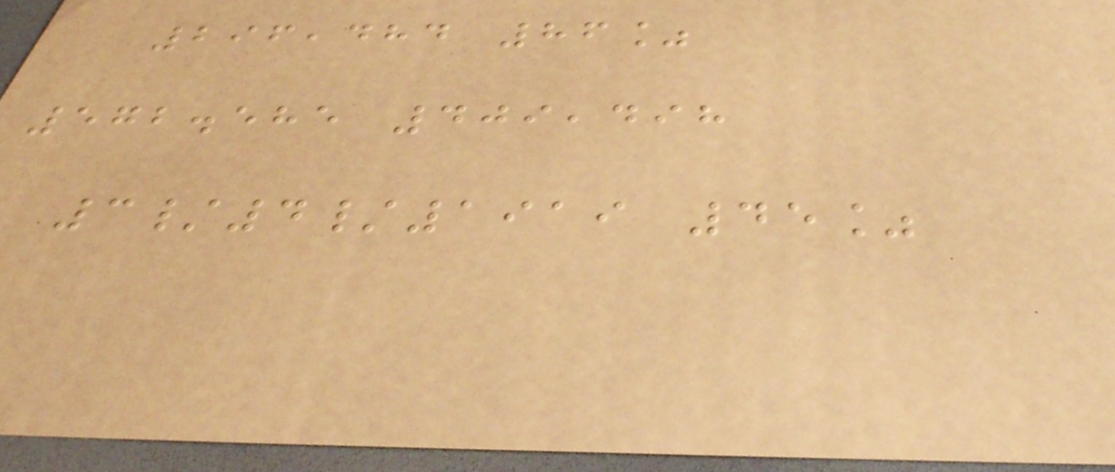296,484 86%
572.585 409,498
3/4/1919 45%
